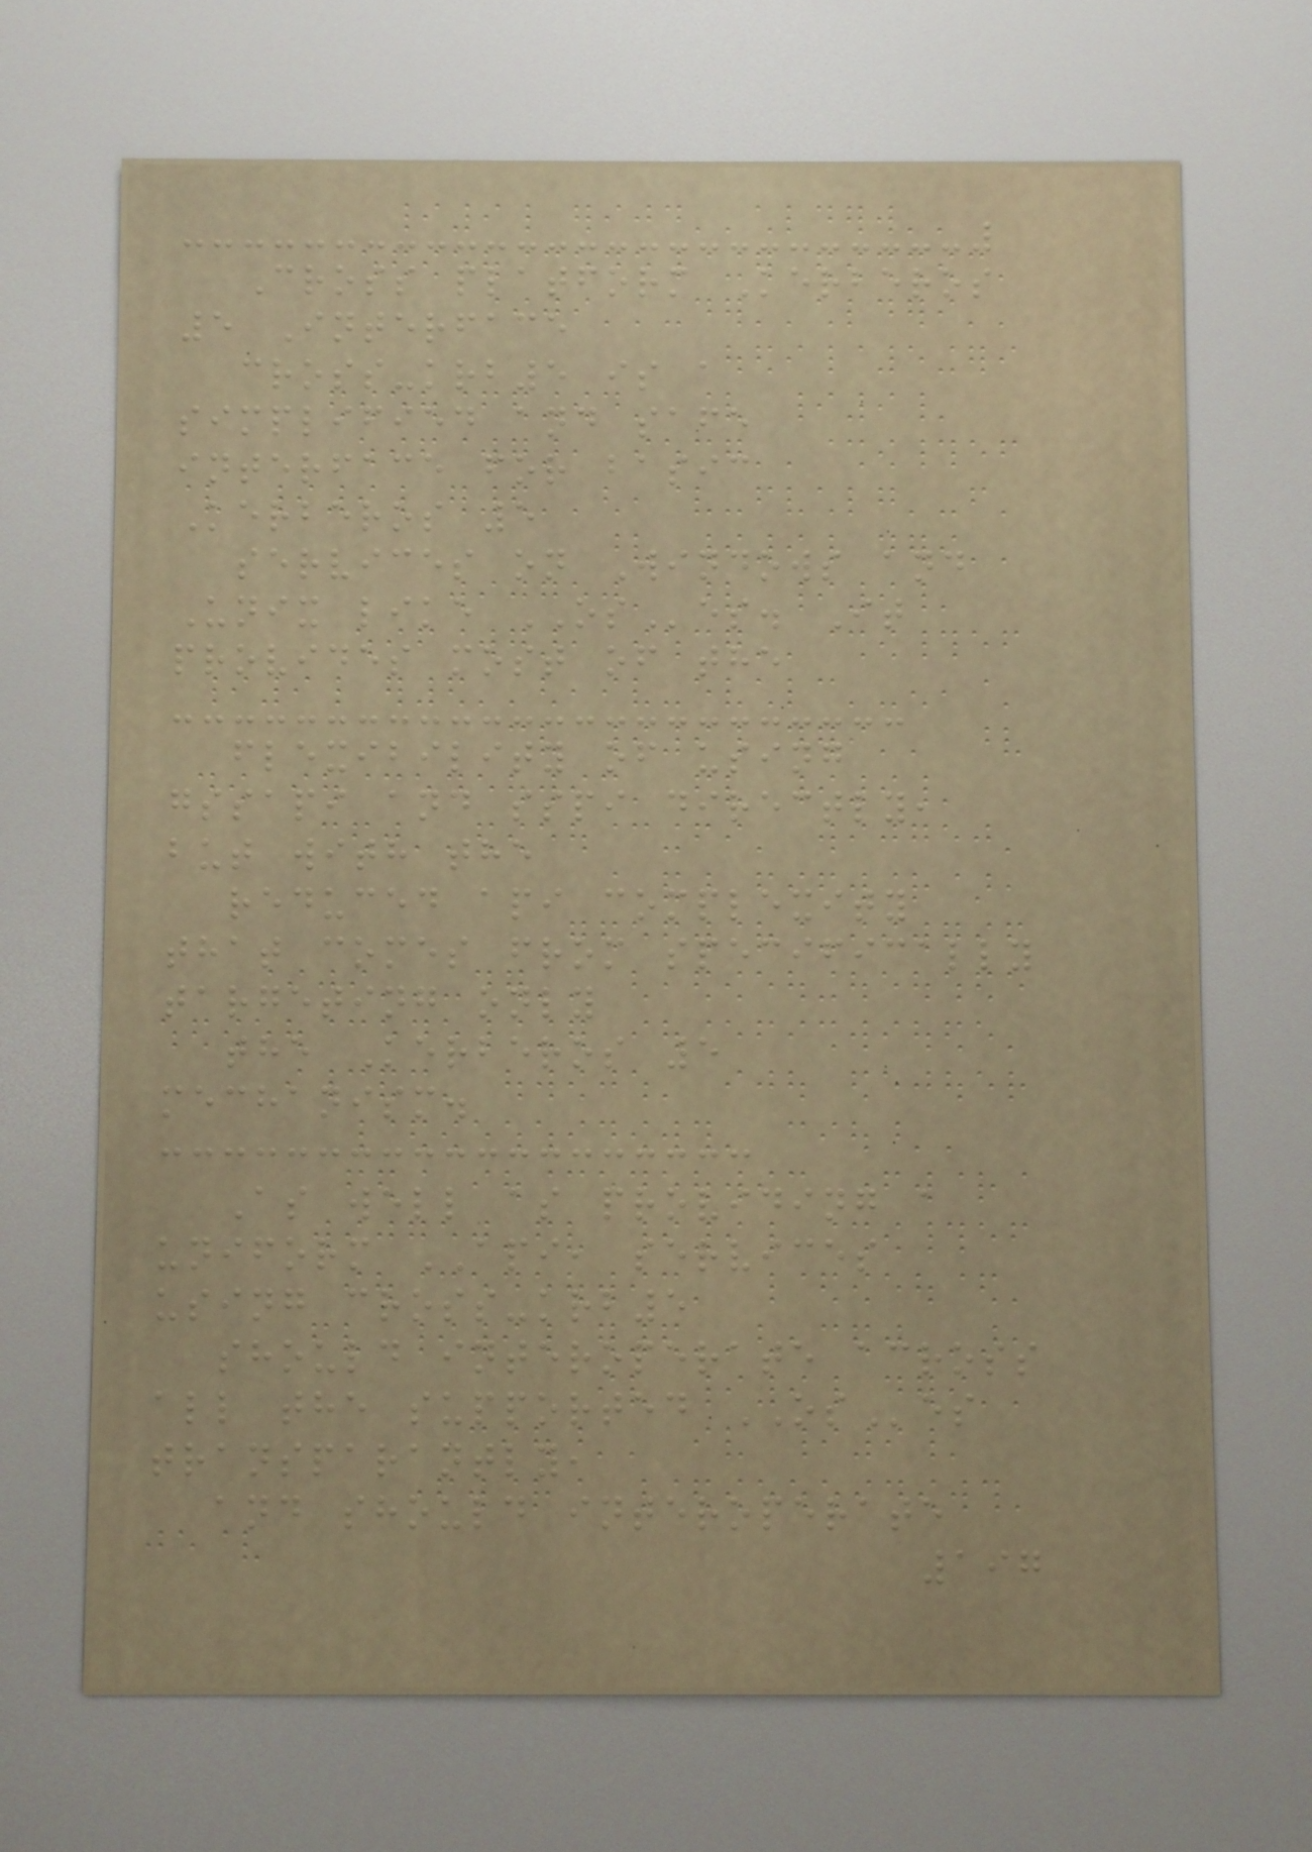Cross platform Kerberos
5 Interface
cross-krb5 is a
simplified and safe
interface for basic
Kerberos 5
services on Windows and
Unix like OSes. It
provides most of the
flexibility of using
gssapi and sspi directly,
but with the
reduced api complexity
that comes from specifically
targeting only
the Kerberos 5
mechanism.
As well as providing a
uniform API, services
using cross-krb5
should interoperate across
all the supported OSes
transparantly,
and should interoperate
197
